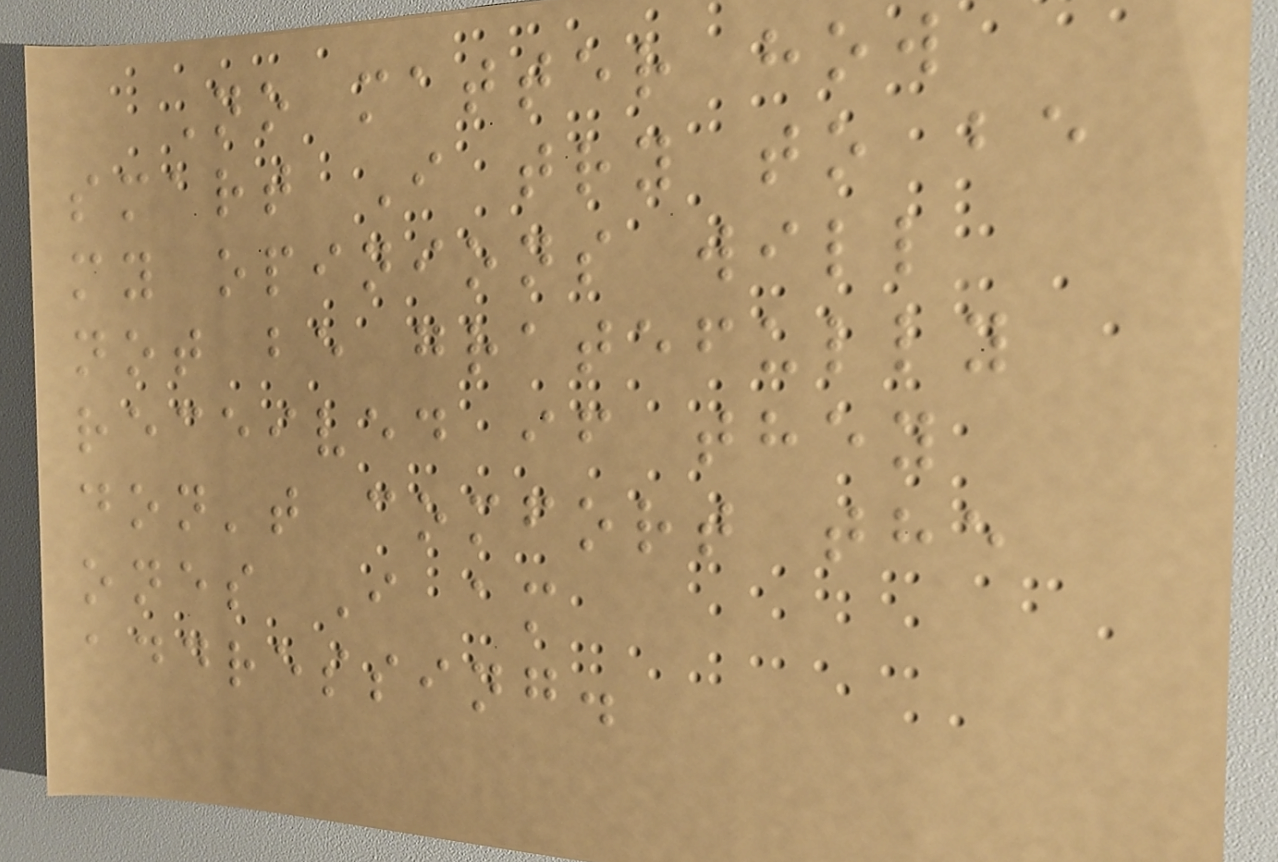No matter how
smart I try to be
my opinions will
not be gratefully
received if they
don't comfort the
ones I am
addressing.
